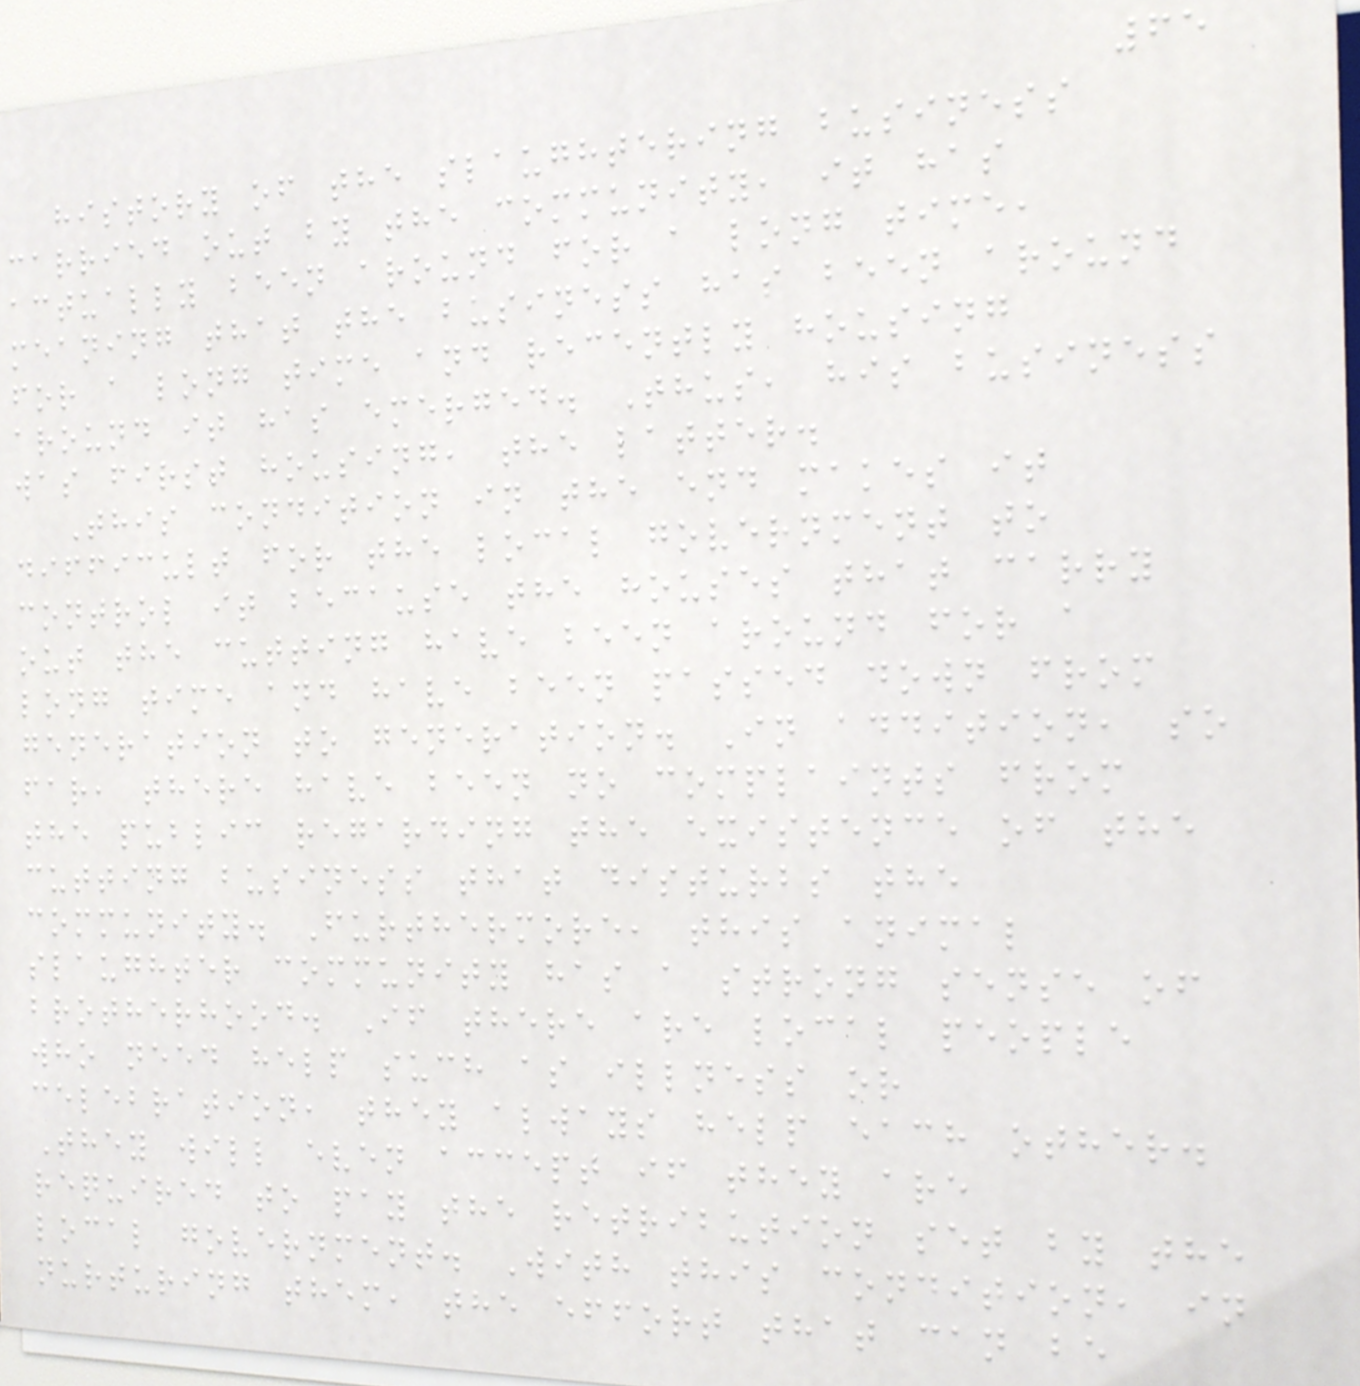65
history of the slaughtering business
carried out by the community, it has
actually been around for a long time,
meaning that the business has been around
for a long time and recently housing
around it has emerged. Thus, his business
was first housing, the latter.
This condition in the end makes it
difficult for the local government to
control it because the houses that carry
out the cutting have been around for a
long time and have been passed down from
generation to generation. In addition, so
far, there have been no complaints from
the public regarding the existence of the
cutting business that disturbs the
community. Furthermore, this animal
slaughter community has a strong sense of
brotherhood. If there are local people
who need help such as illness or
celebration, they always help each other.
They will even accept if they are
required to pay the retribution set by the
local government. With this condition, in
nurturing them, the effort that can be
